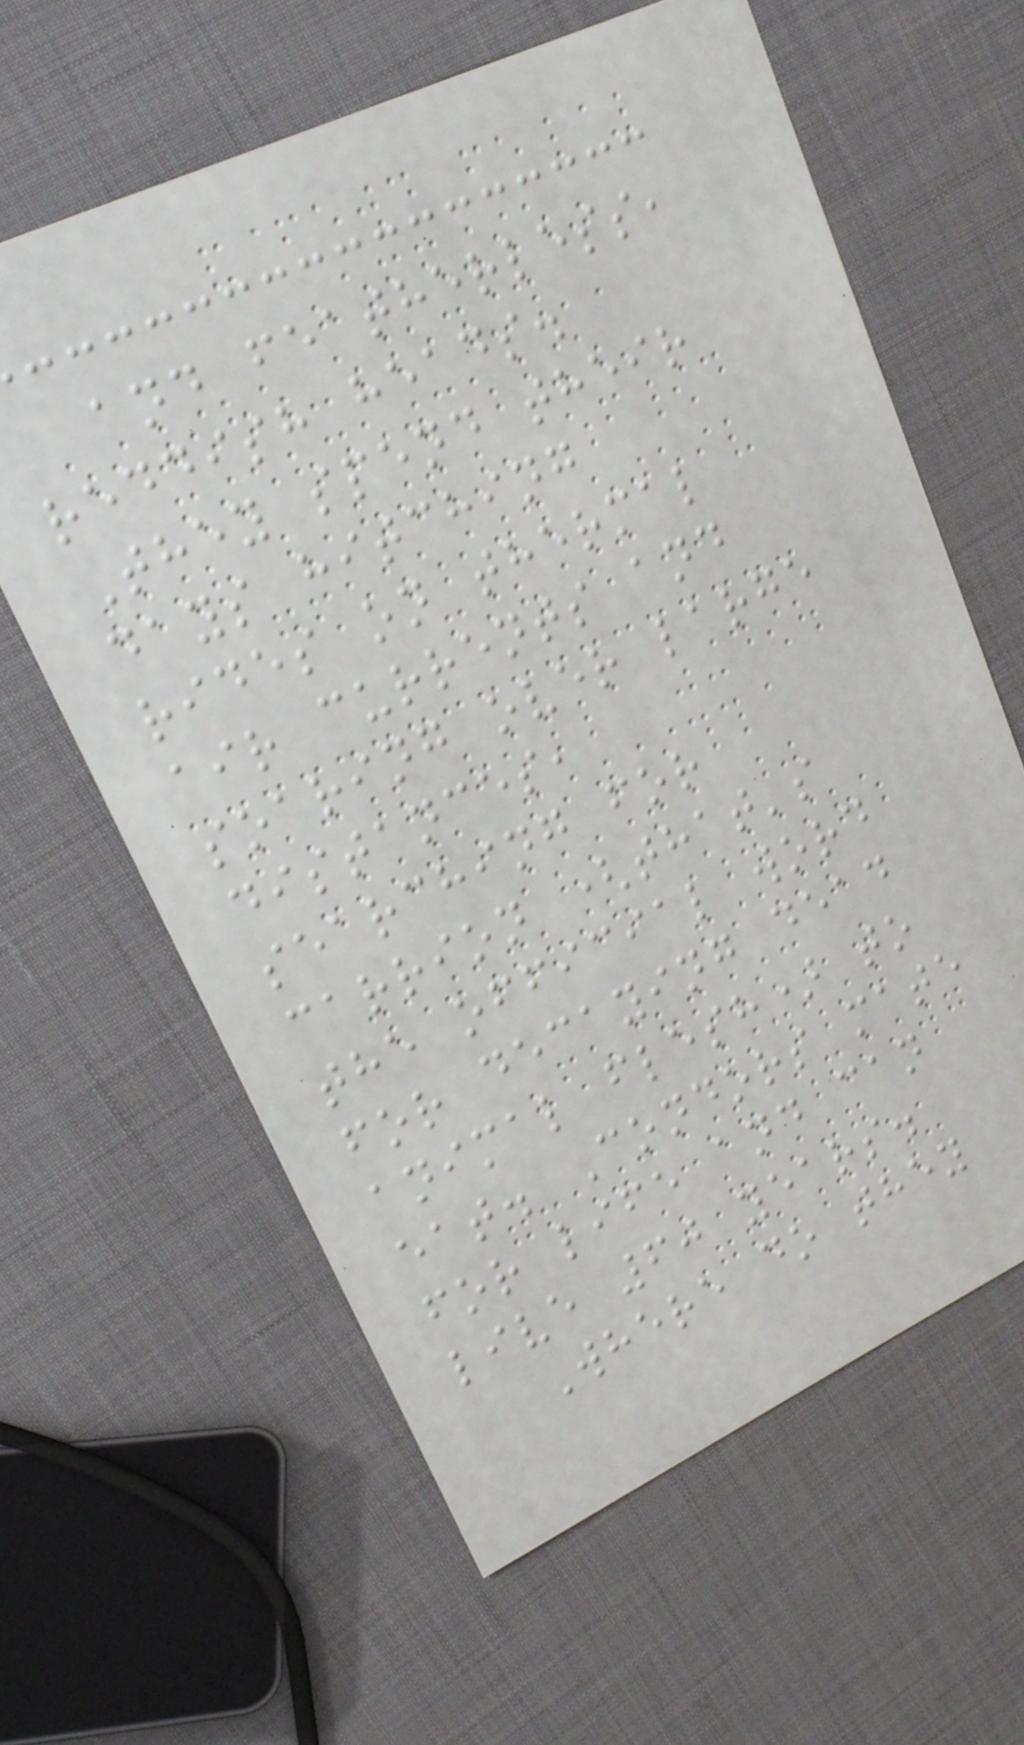and featherless,
reddish heads.
They spend their
days hitching
rides on thermal
air currents and
soaring over large
distances,
searching for
carrion (that's
the official word
for decaying dead
animal flesh) to
eat. Condors mate
for life and can
live 60 years.
Where do they
